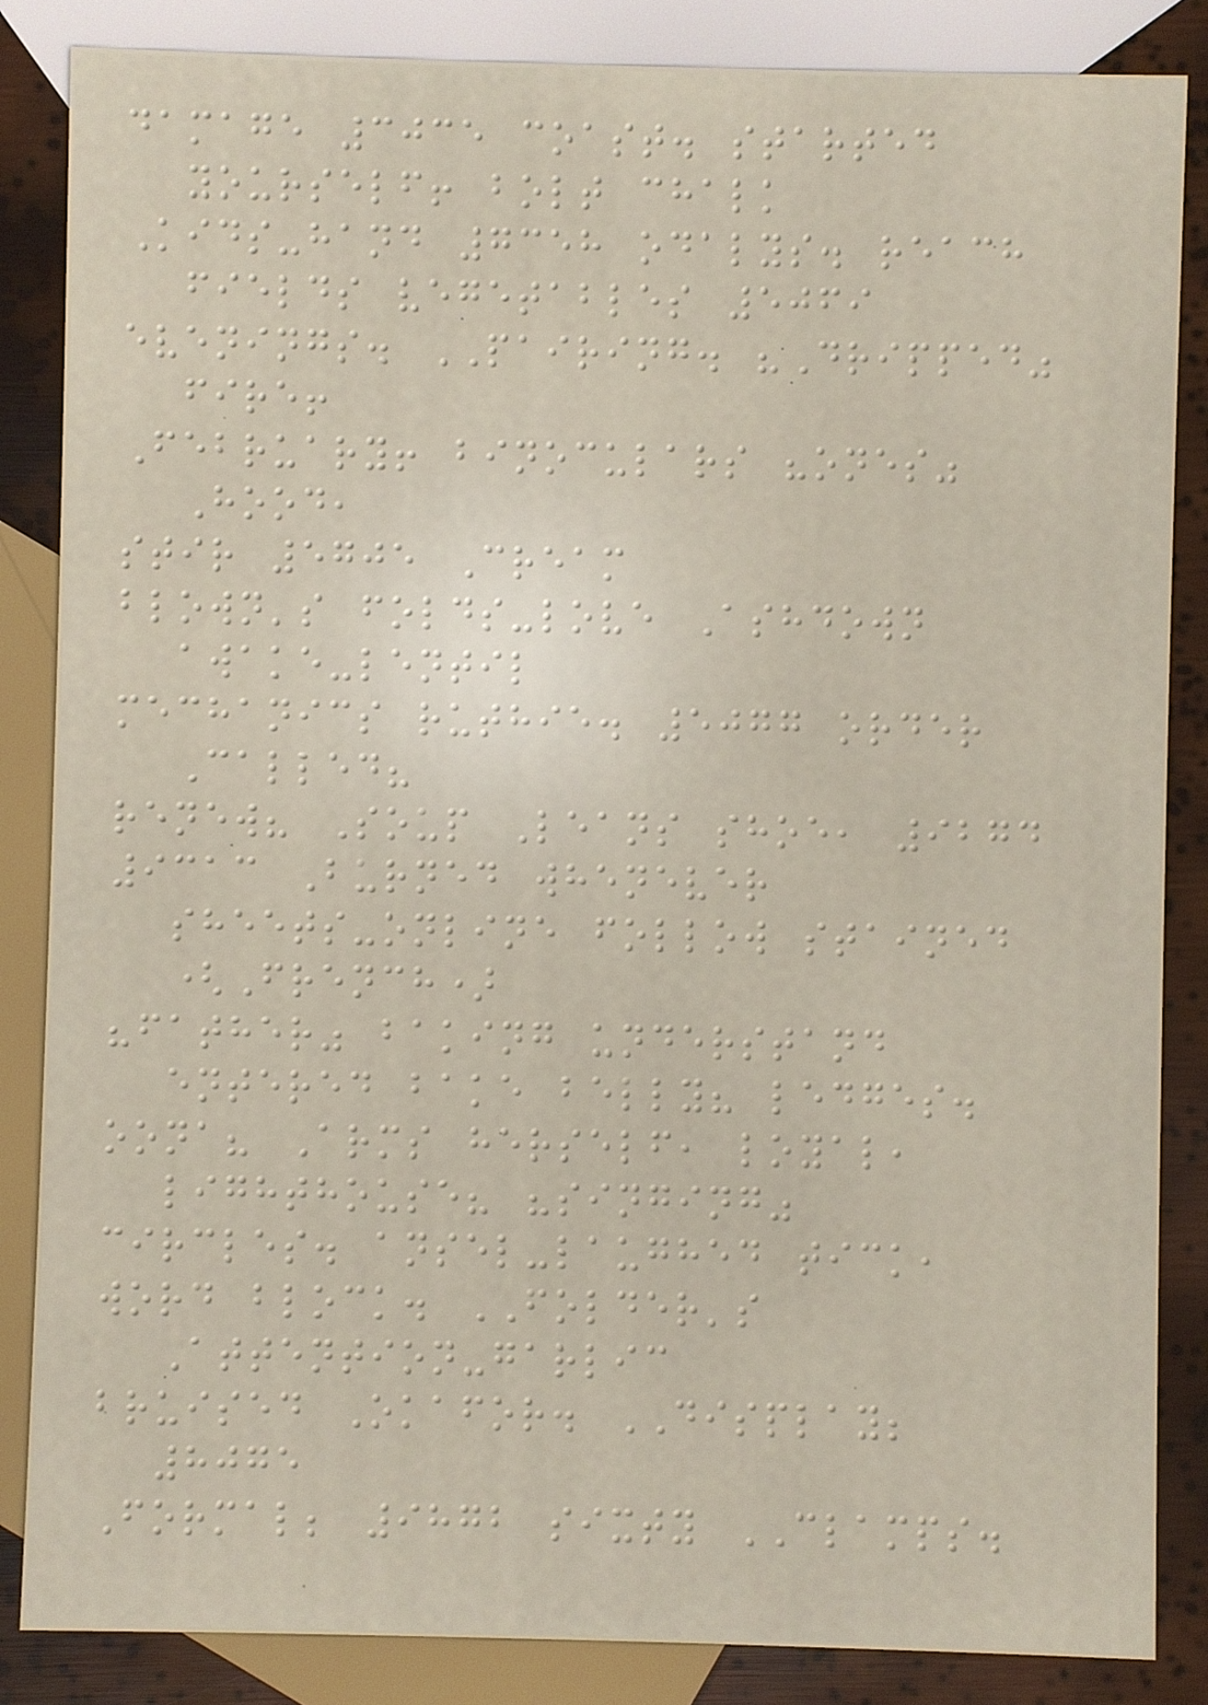damage 3035 coast. started
yourself! bolt chalk
Kids-hand 7358 odalys. reach
fields vegetables 5069
evenings. PAIRING. "Dripped"
fire!
February! binoculars "ones"
Hood,
stir 5705 Cream
blown's folds-love Ashdown
awake-lentil
mechanics ruthie. 5077 order
Called?
renew? Soup Leans shoe, 9274
9313 Burned whenever
sheets-online follow stained
(French)
"father" baking understand
entered bake belly? ledges.
oona? Arms herself, loyal,
lighthouse? "singing"
circles. ansel-laughed tick,
word block. FOLDER's
Attention-garlic
bruised Okafor. DISPLAY;
8075
Formal; 9872 sixty CLAMPS.
